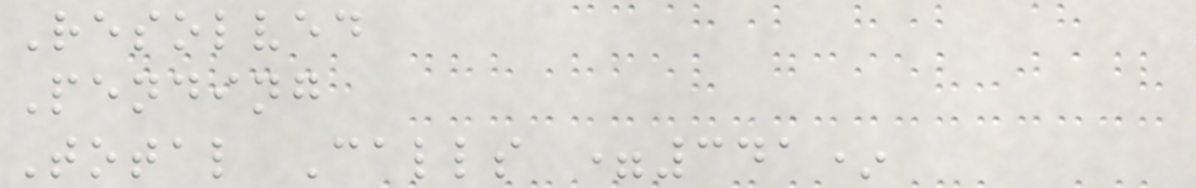Resolved
Pending
Total Calls =341*
